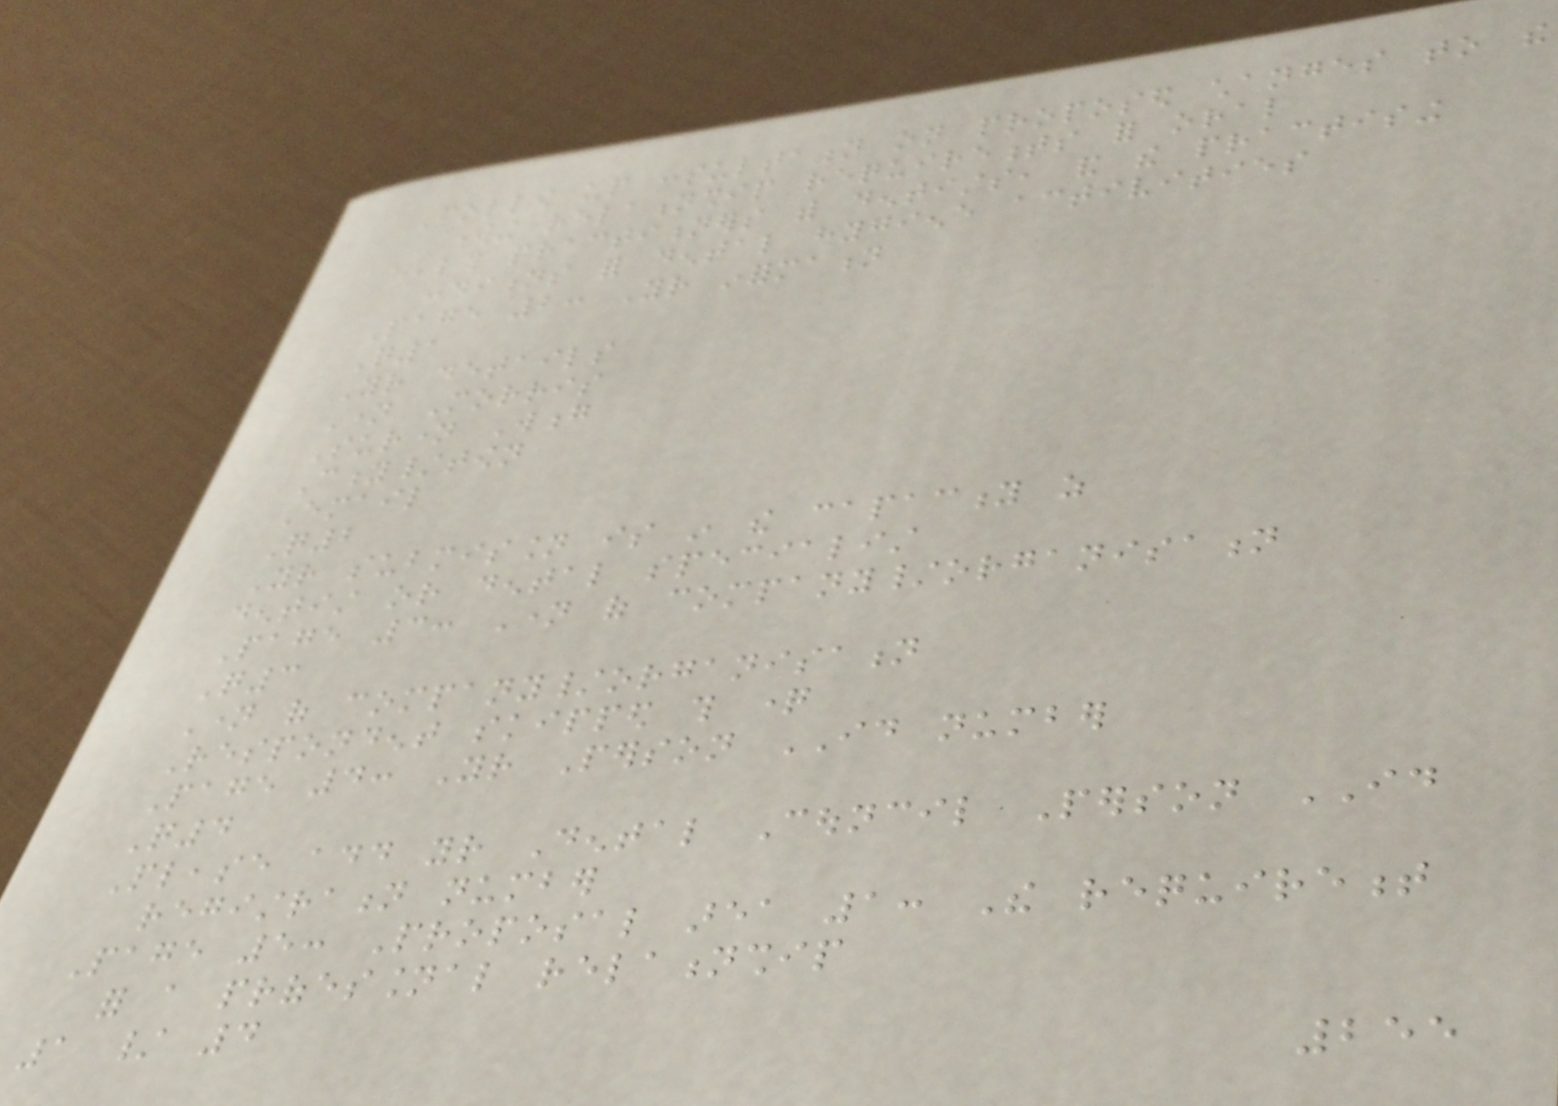Follow up consultation on proposed changes to the
working relationship requirements for oral
health practitioners with dentists, and the practising
conditions for dental hygiene activities
Page 2: Your information
Q1
Your details
Name Morris
Surname Wong
City/town
Email
Q2
Your submission is in the capacity as
dentist or dental specialist
Page 3: Name of company/organisation
Q3
Name of company/organisation
Respondent skipped this question
Page 4: Your Person ID number
Q4
Please add your Dental Council Person ID
registration number
Page 5: Proposal area 1: The requirement
for a professional relationship
1 / 4
255
